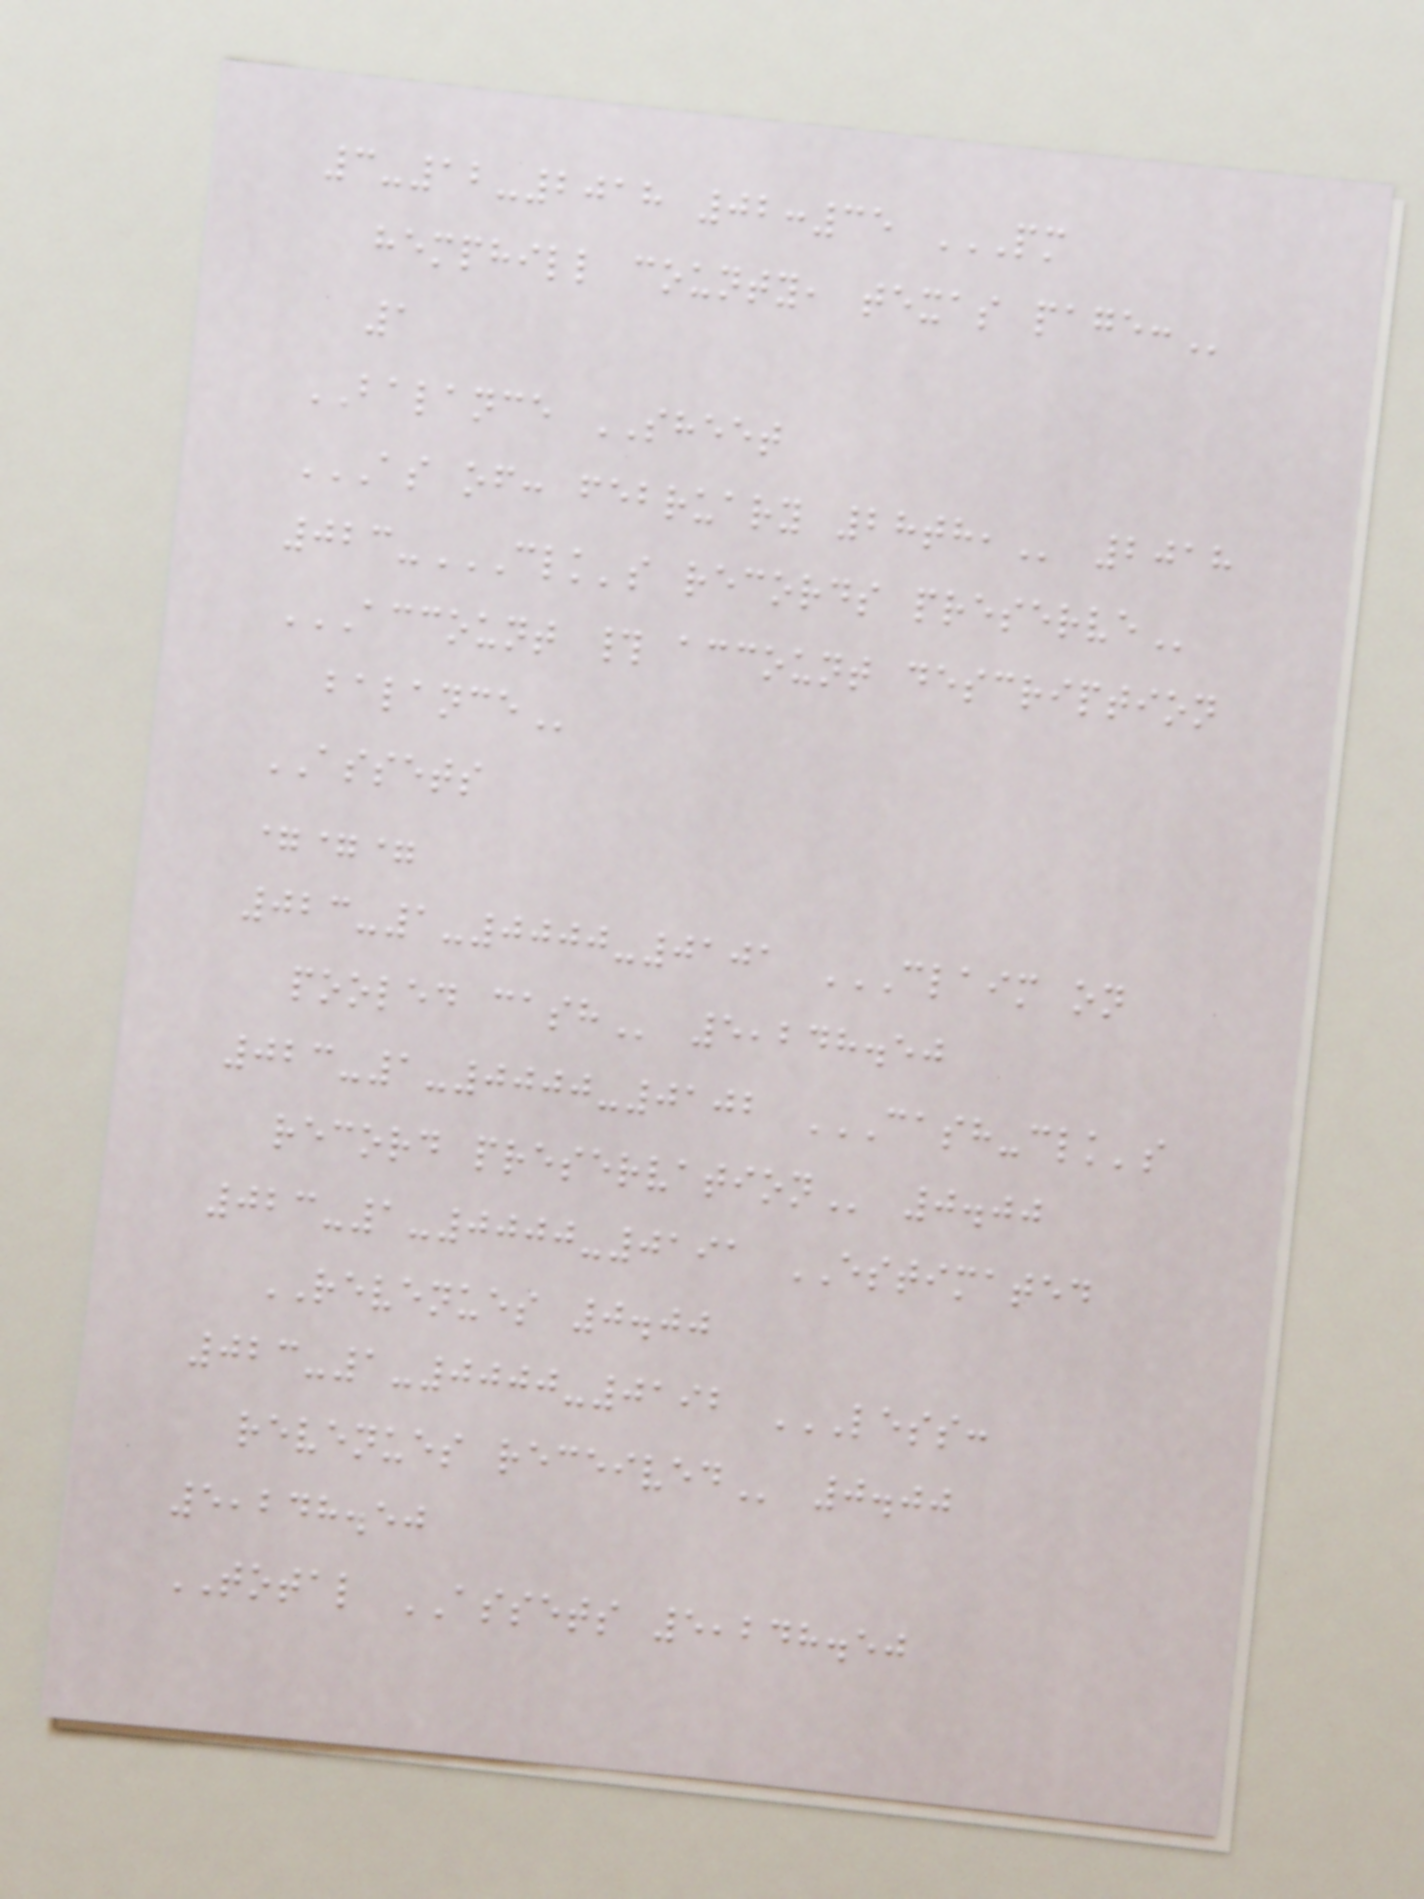3-12-2018 02:35 PM
HEMPHILL COUNTY, TEXAS PAGE:
1
BALANCE SHEET
AS OF: FEBRUARY 28TH, 2018
023-CLK'S RECORDS PRESERVE
ACCOUNT # ACCOUNT DESCRIPTION
BALANCE
ASSETS
===
023-1-0000-0101 CLAIM ON
POOLED CASH 5,248.50
023-1-0000-0102 CASH-CLK'S
RECORD PRESERVATION 0.00
023-1-0000-0191 ESTIMATED
REVENUES 0.00
023-1-0000-0192 LESS:
REVENUES RECEIVED 0.00
5,248.50
TOTAL ASSETS 5,248.50
